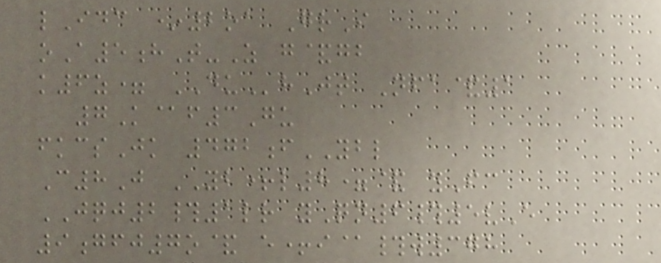lIdc *2oa GrI
oA5hT-Z g&gb
k6z= DUhJt Nfa&1
7K@f3Gu
fkcsJk 472fYBL
C8J YB+l8=& yFc
JQJ2#1lr yQn6#5vE
9gfj7o& e+i@#w378
